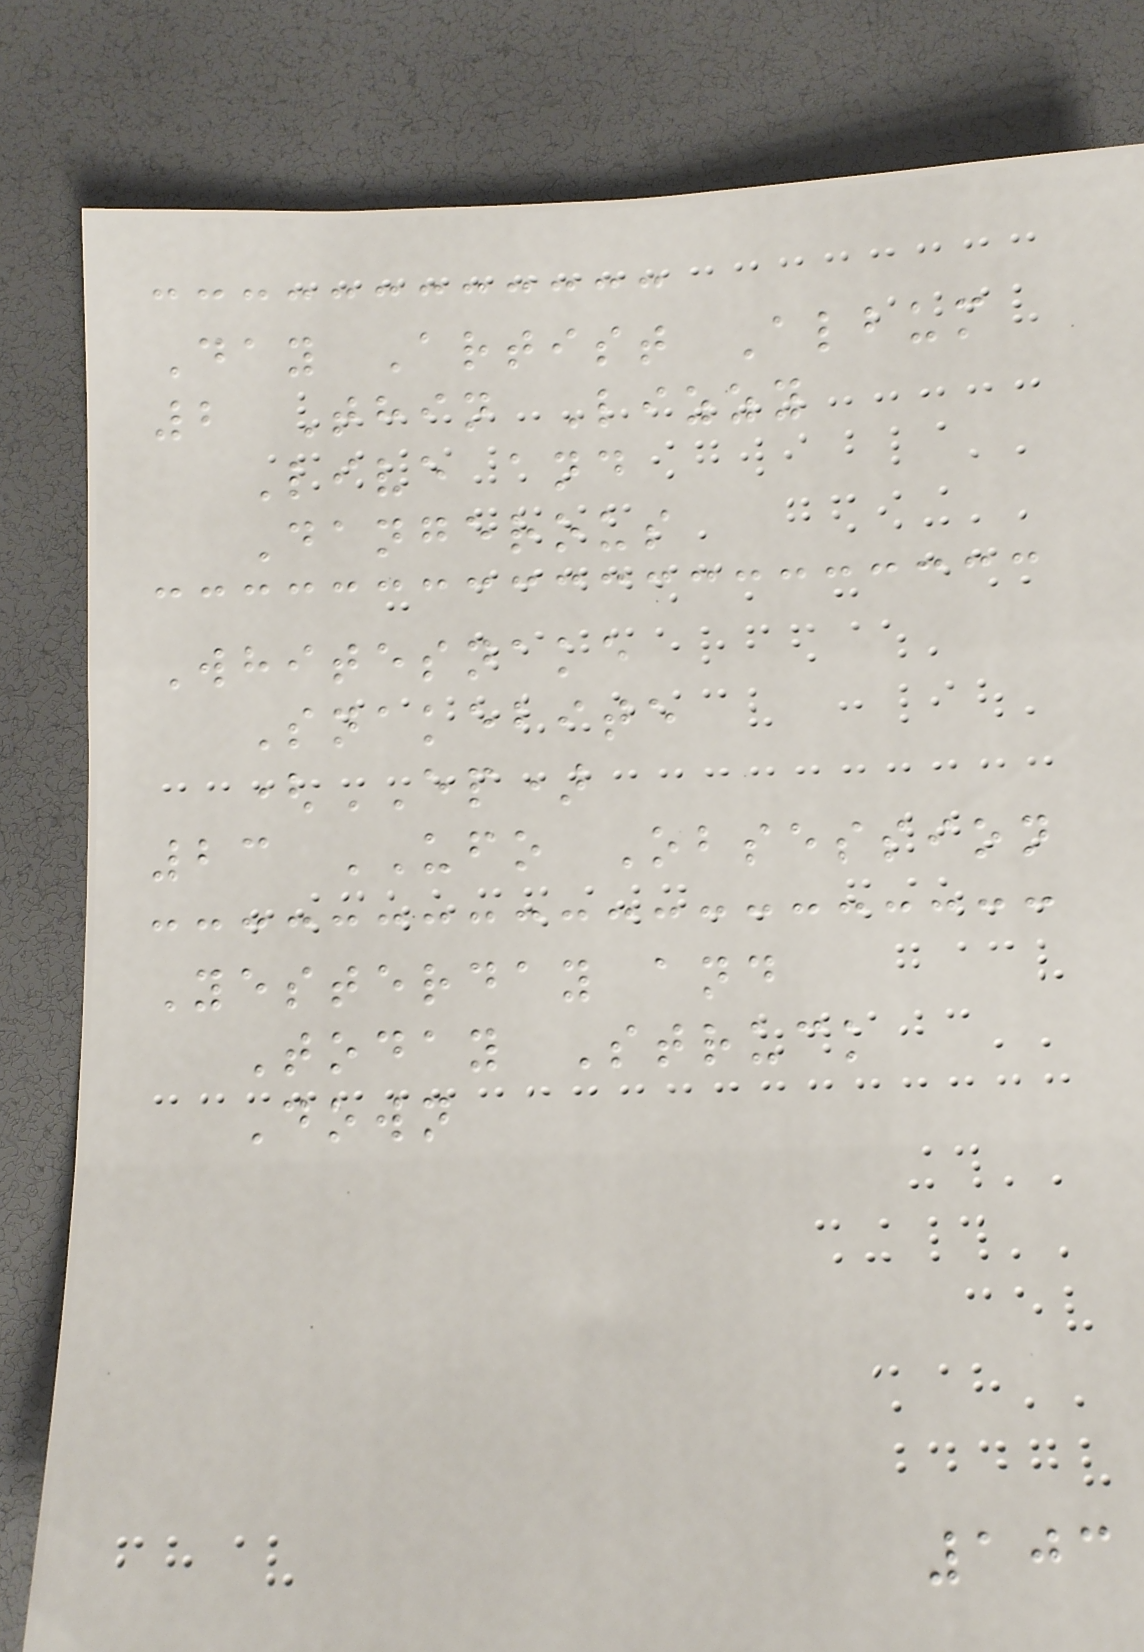Day Artist Album
2 Thin Lizzy
Live and
Dangerous
Whitesnake
Snakebite
(EP)
23 UFO Obsession
Yesterday and
Today Struck
Down
103
